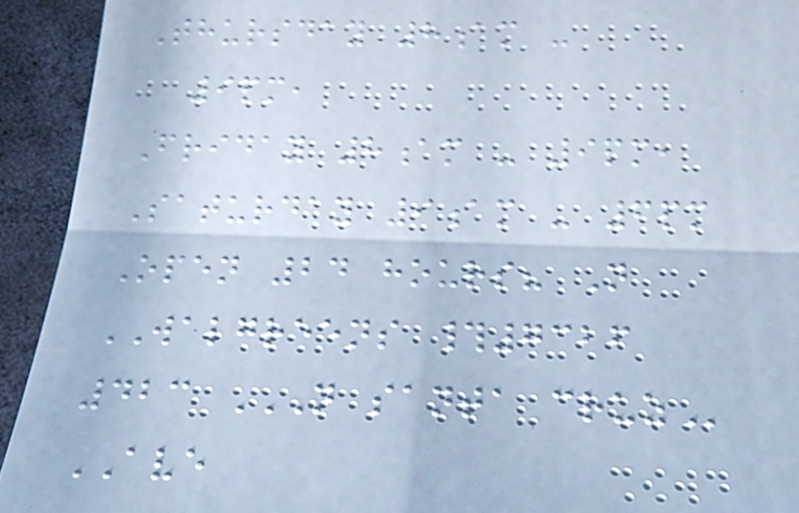Thursday 8am -
9pm,
Friday 8am - 9pm,
Saturday 9am - 6pm
Open 24 hours? N
WALGREENS #7326
423 N SANTA CRUZ
AVE
